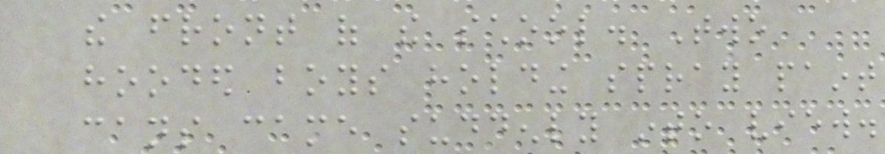the front of the school. Two
hooded boys holding spray paint
cans came suddenly into view.
